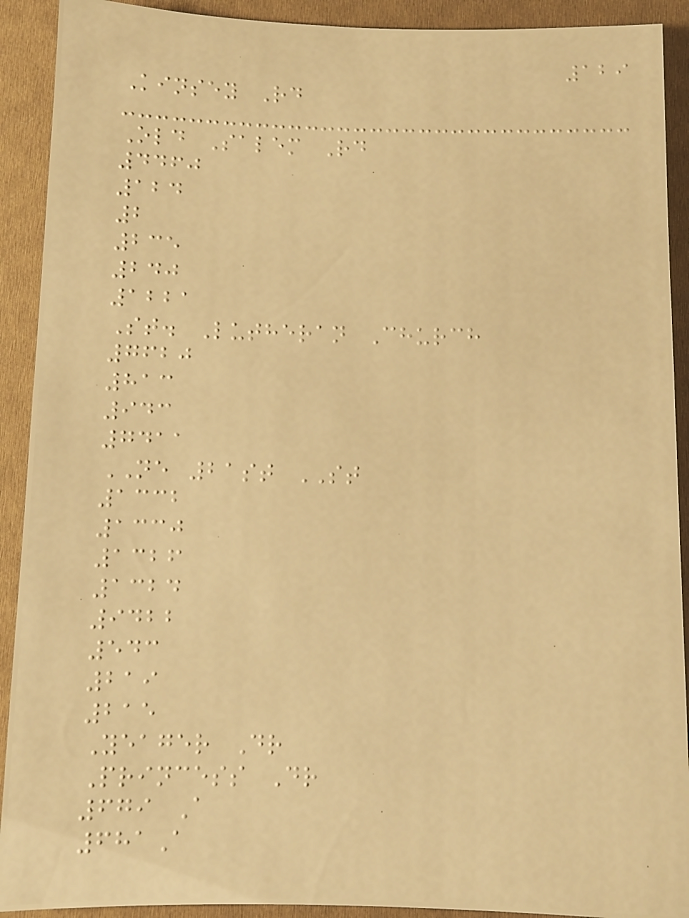129
Kinsey Rd
Old Salem Rd
4460
124
2
235
240
1221
St. Lutheran Church
7620
813
943
7411
NE 21st ST
1332
1330
1326
1324
9422
543
219
215
Yeager Dr
Princess Dr
679 A
681A
